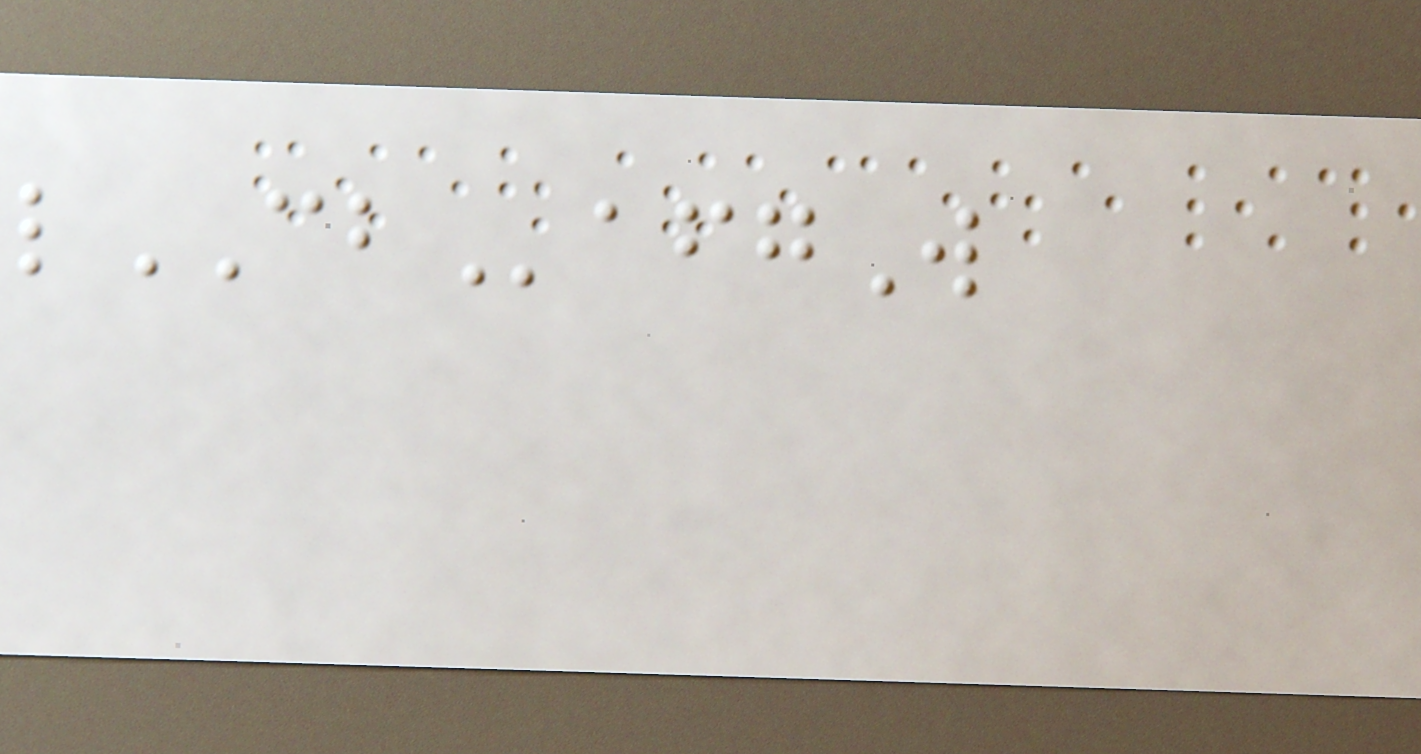lCBafgW
